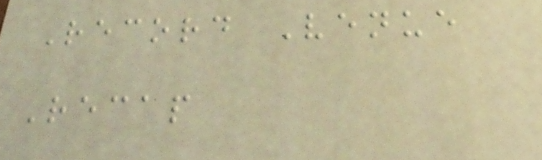Record Venue
Recap
